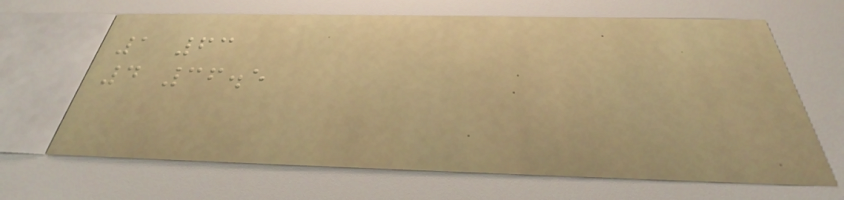1 63
4 36.5
